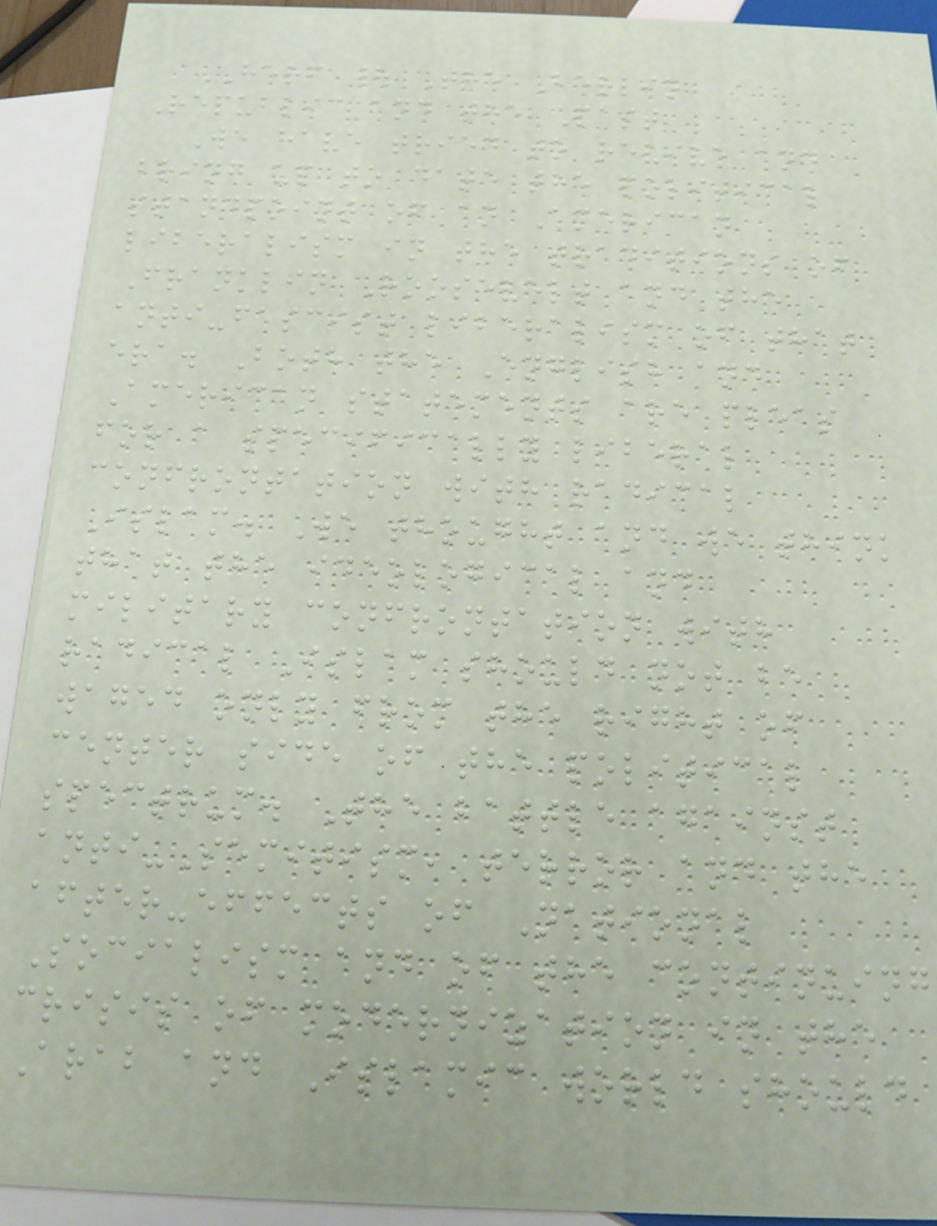HERF | The Berlin
Republic and the Past
We have tried to revive and
bring up to date the political
standpoint of an American
liberalism in the traditions of
Franklin Roosevelt and the
anti-fascist liberalism of that
era. Both the English and
American statements are pleas
for a specifically liberal
confrontation with radical
Islam. We thought and we think
that the ideological and
military confrontation with
radical Islam should not be
waged only from the right of
center side of the political
spectrum. The battle against
anti-Semitism, terror and the
after-effects of National
Socialism and of the continuing
crisis of modernization in the
Arab and Islamic world should
